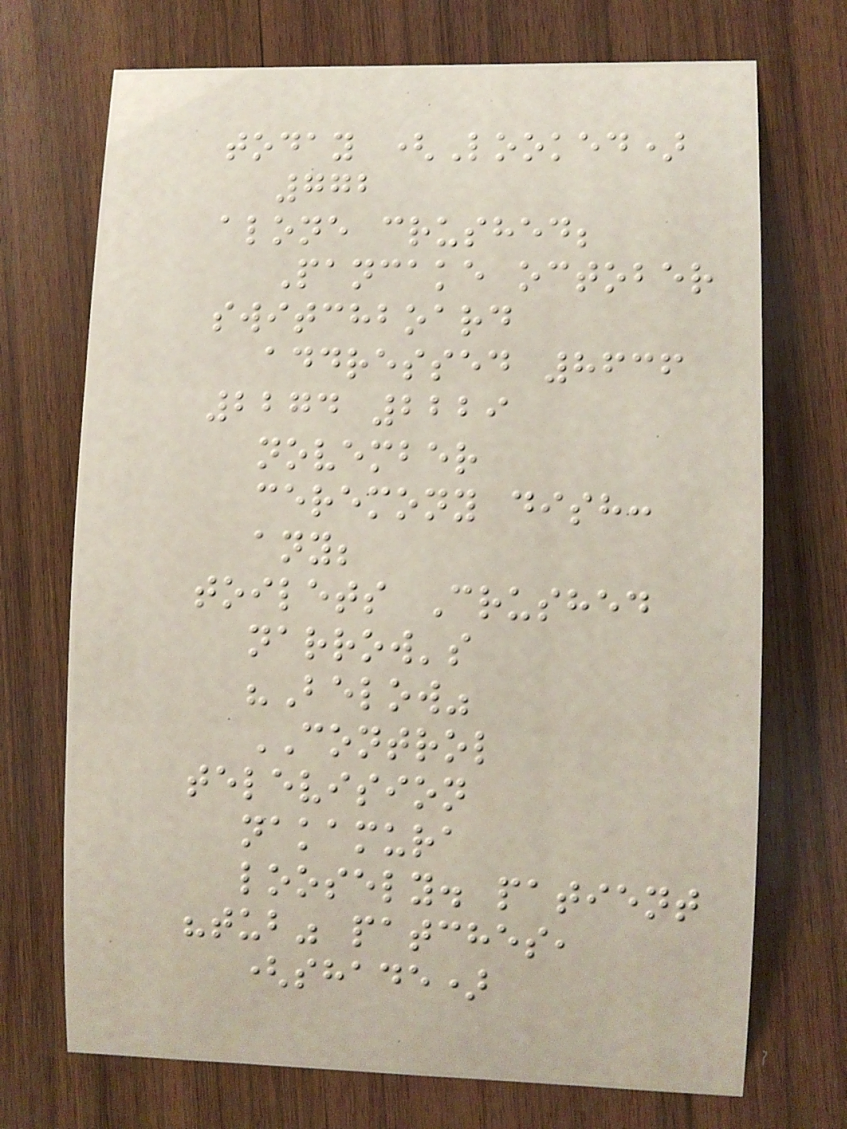today (Looked)
772
alone crushed;
Pancake october
switchboard
addressed 8636
2274 2229
november
ceremony dish:
any;
toilets Crushed
narrow's
"Below"
CONTROL
television
nakamura
loosely. patient
"tub" patches,
(shade)
